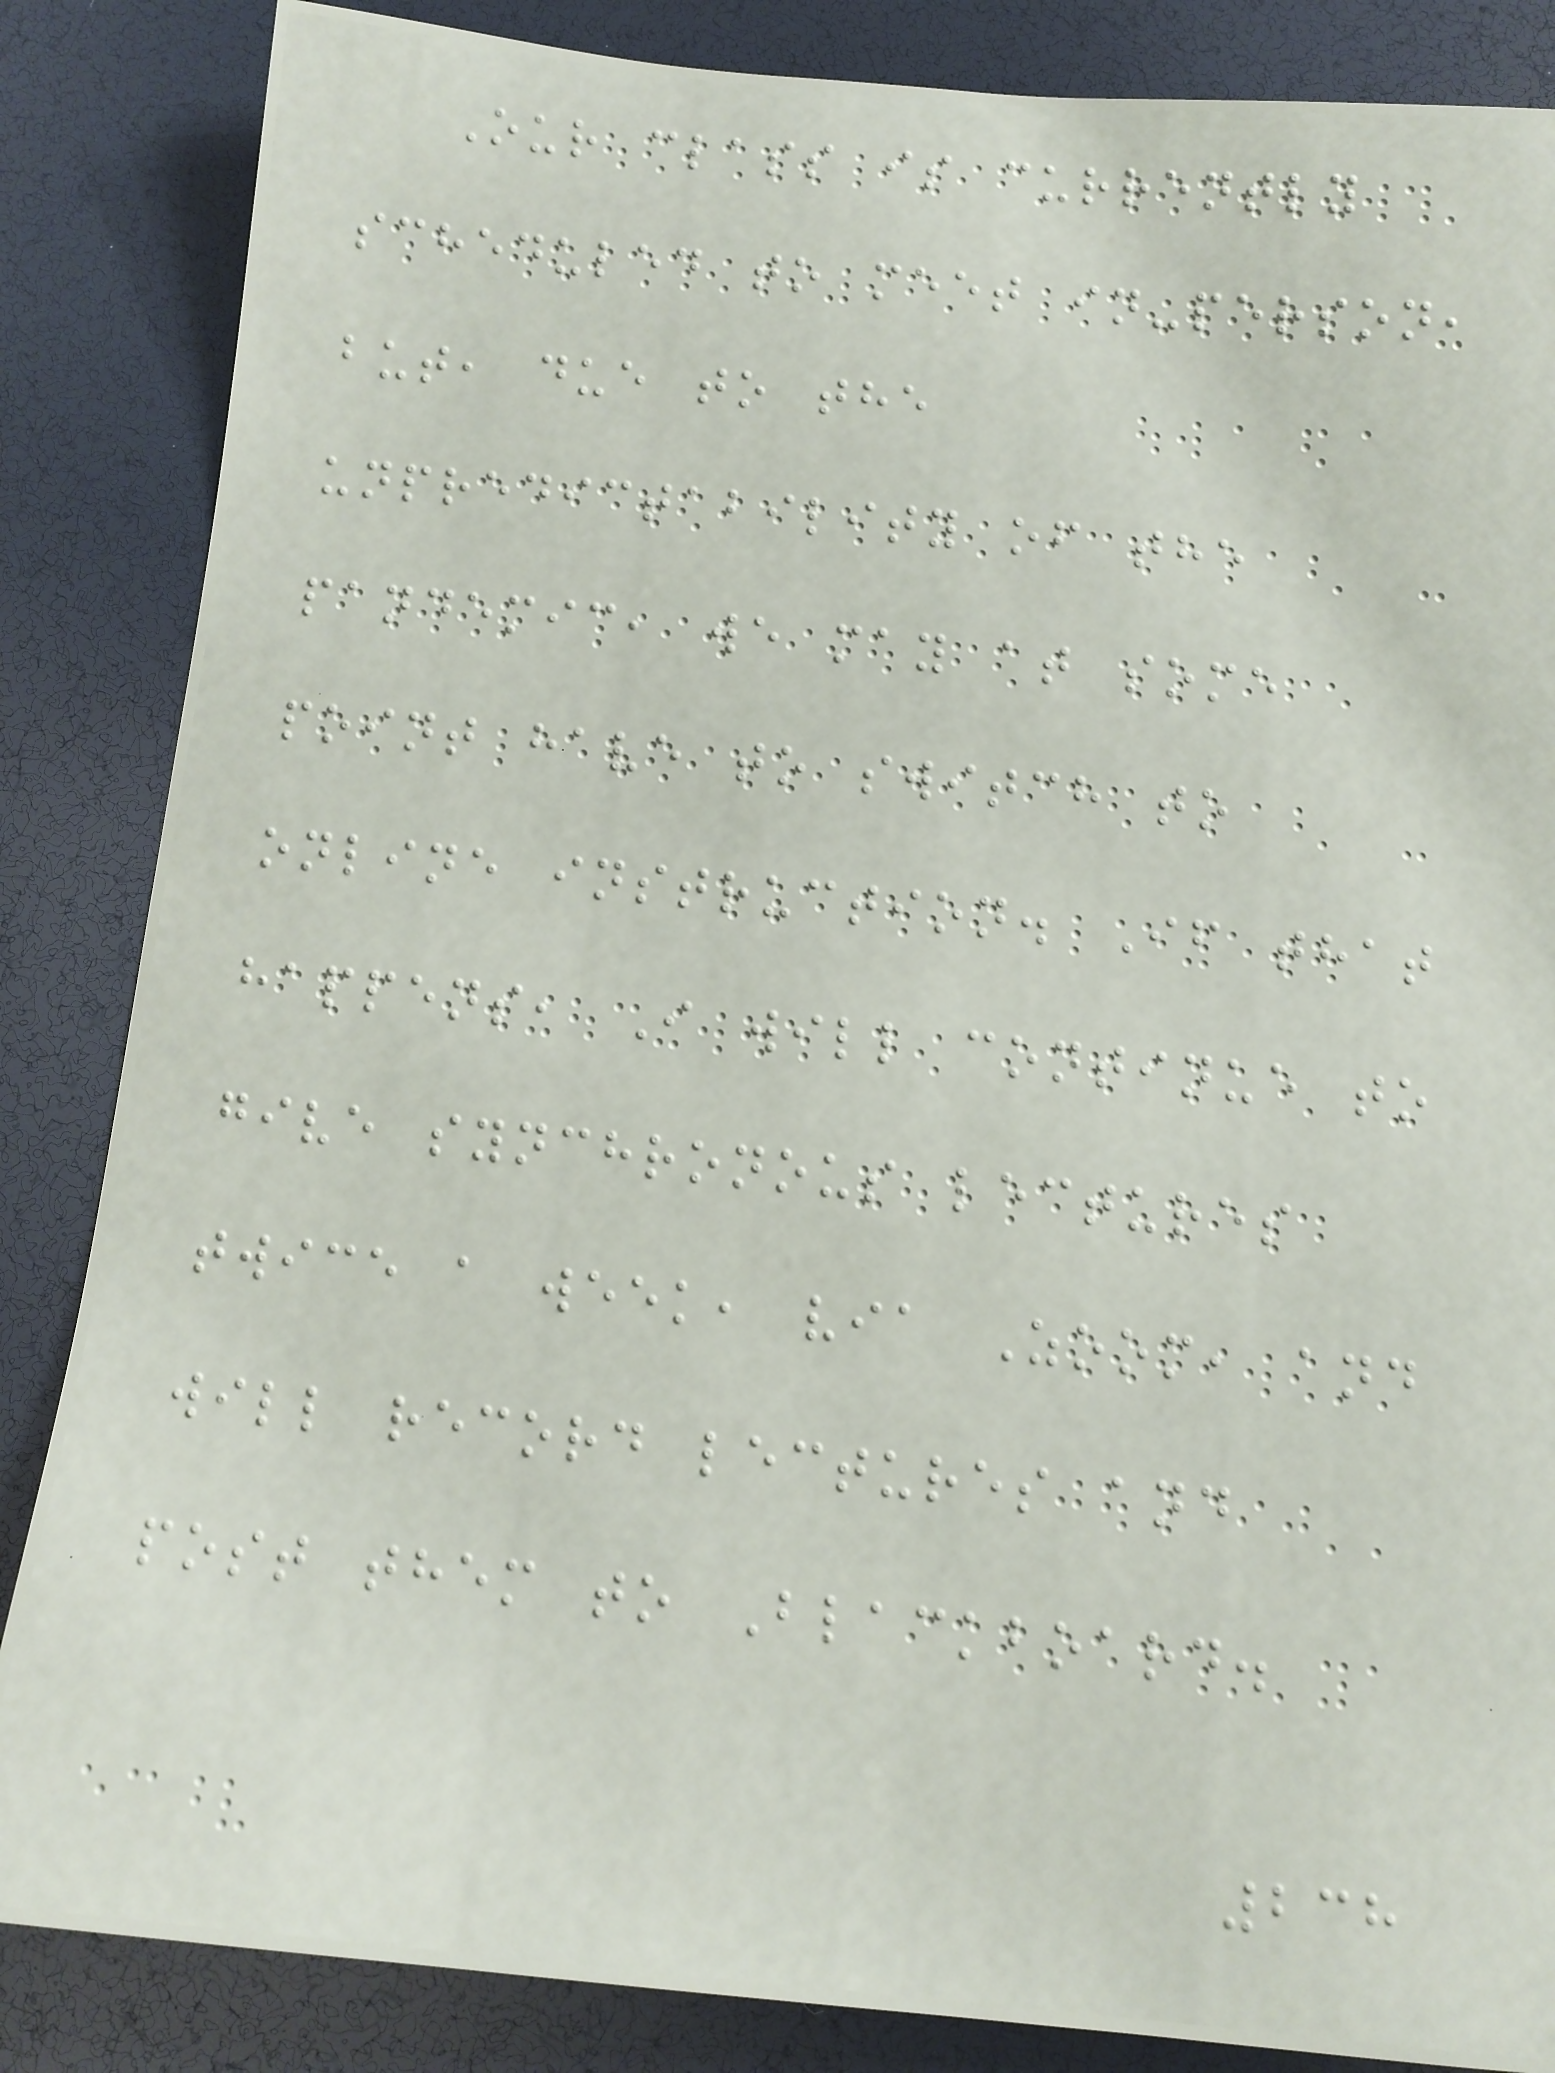Our class is currently
scheduled to meet in-person,
but, due to the
unpredictability of the
pandemic, we may at some
point have to switch to
online instruction. If that
happens, I will continue to
give synchronous lectures
twice a week, via Zoom, and
will record lectures and
post them to Blackboard.
238
